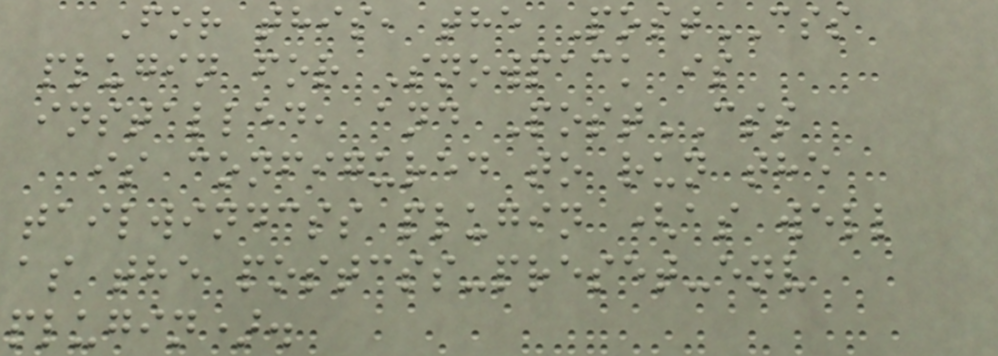For this, the PostCSS
plugin for Snowpack is
installed, and PostCSS
is configured to run the
tailwindcss plugin (as well
as the postcss-preset-env
plugin).
